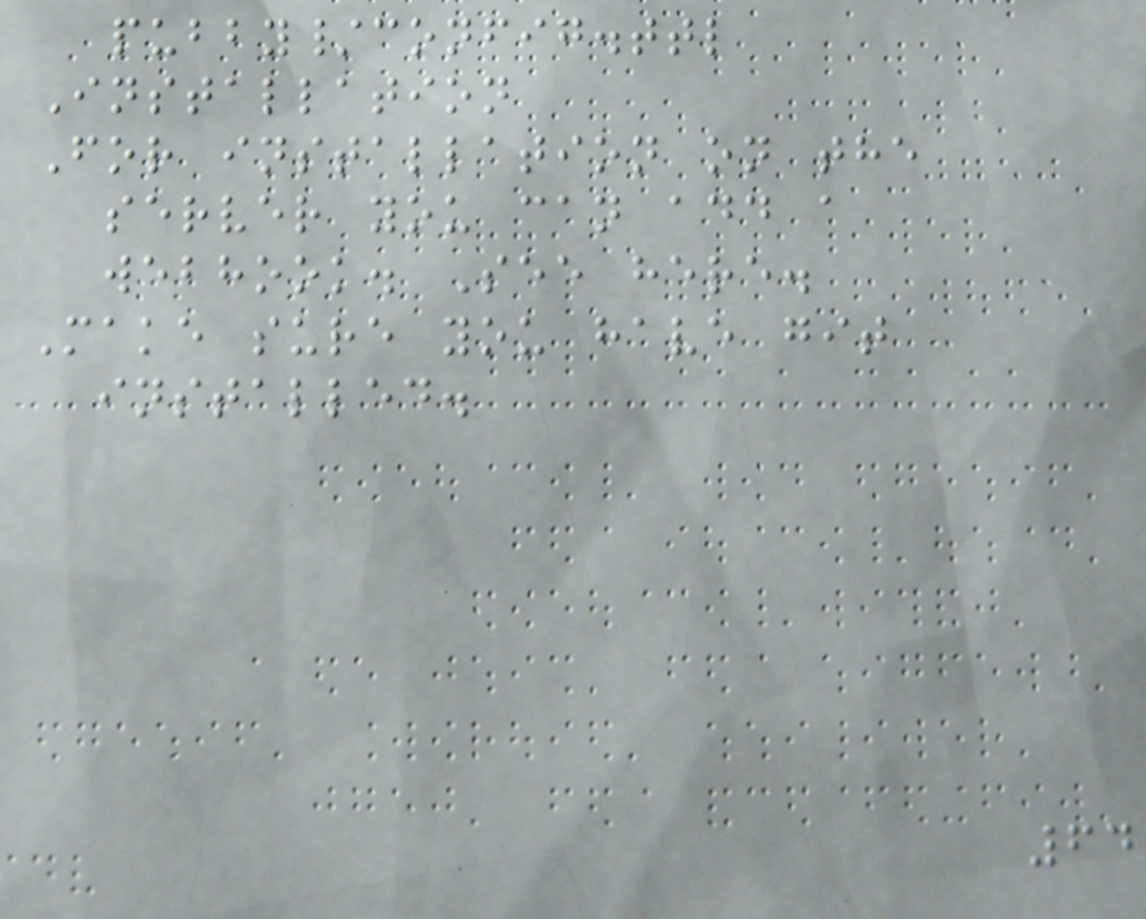pubby/config.ttl
Installation
For installation on the
server you can add a
webhook. See here.
Make sure you have git
installed.
64
